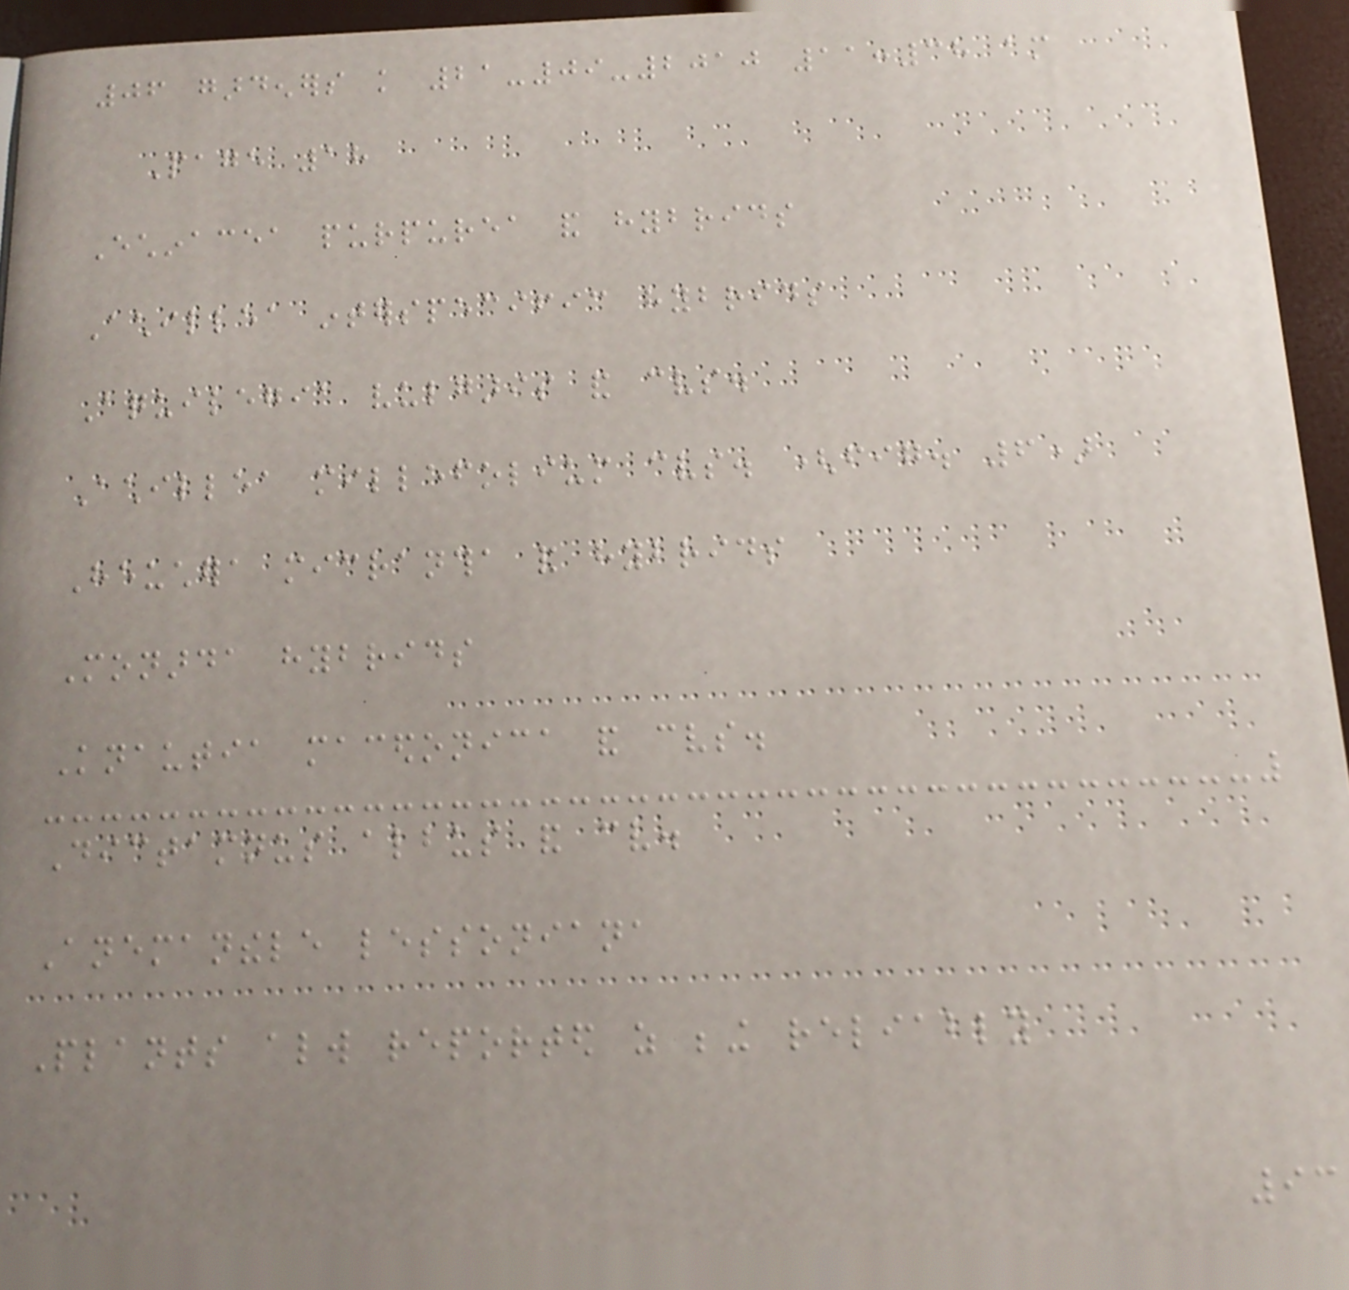06 gardeners knowledge 21-09-2010 11:38 am
Page 18
Echinacea purpurea and hybrids
Achillea interspecific hybrids
Aquilegia vulgaris and cvs.
Achillea millefolium cvs. (fig. 6)
Heuchera micrantha and hybrids
Monarda hybrids
Knautia macedonica and cvs.
Dictamnus albus and cv.
Anemanthele lessoniana
Plants always reported as being reliably
93
